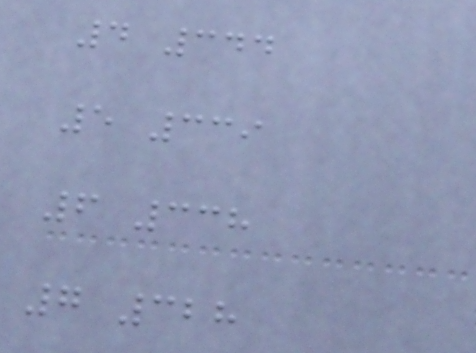4 344
5 339
6 338
7 328
